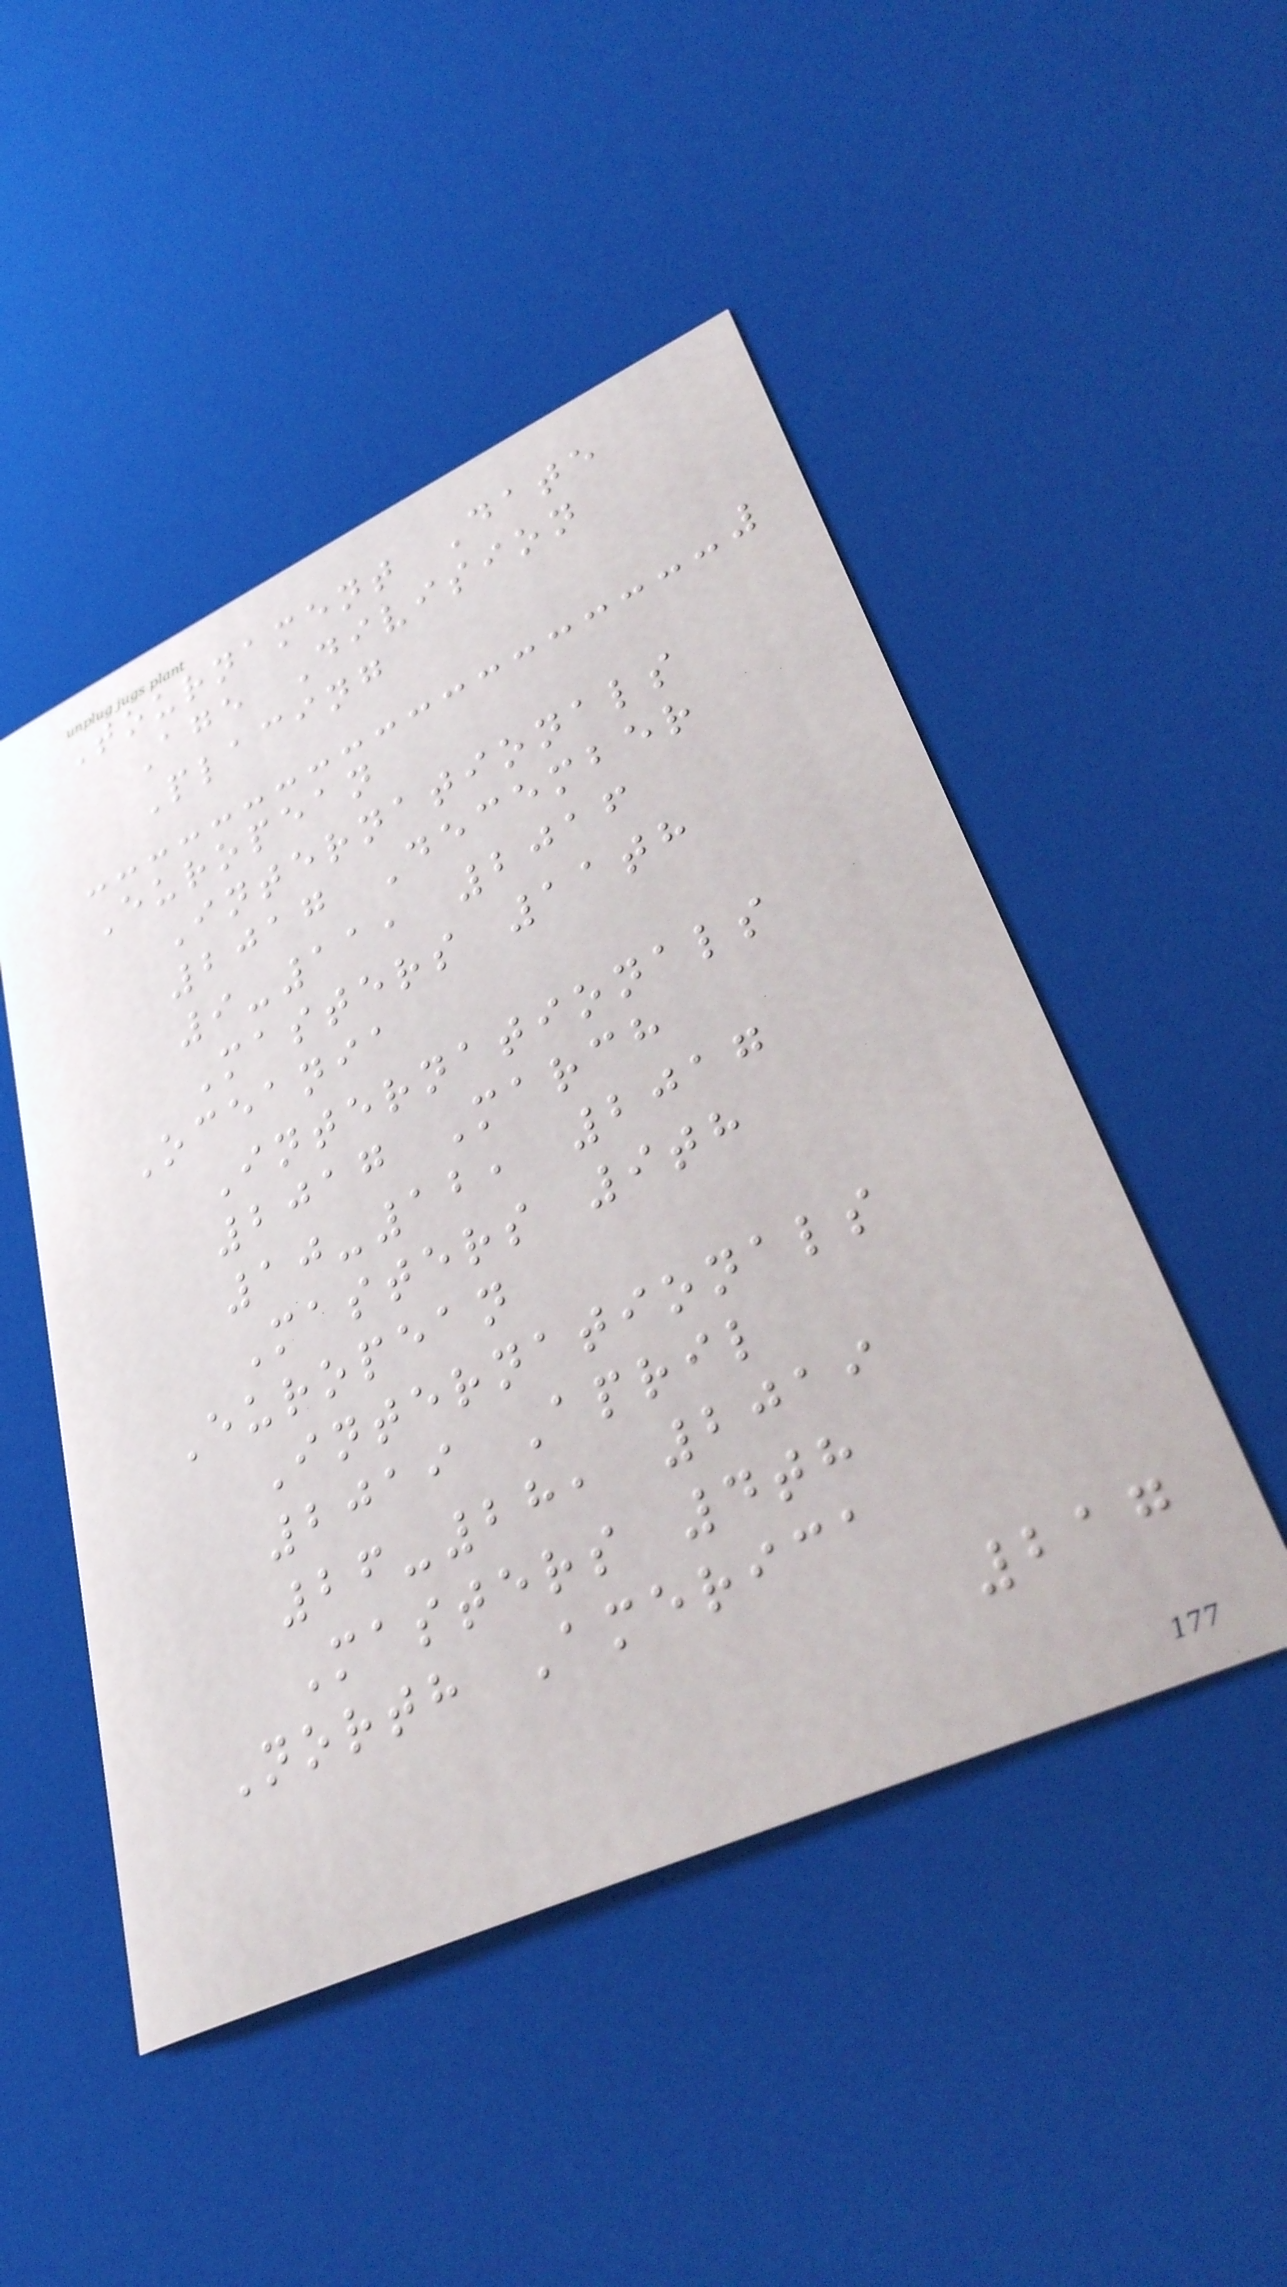Tournament Date
Age Division
Placing
European
Internationals
2017 December
9-11, 2016
Masters 11th
Oceania
Internationals
2017 March
10-12, 2017
Masters 9th
European
Internationals
2019 April
26-28, 2019
Masters 4th
North America
217
